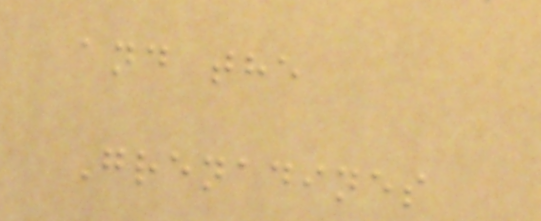and the
Grenadines
